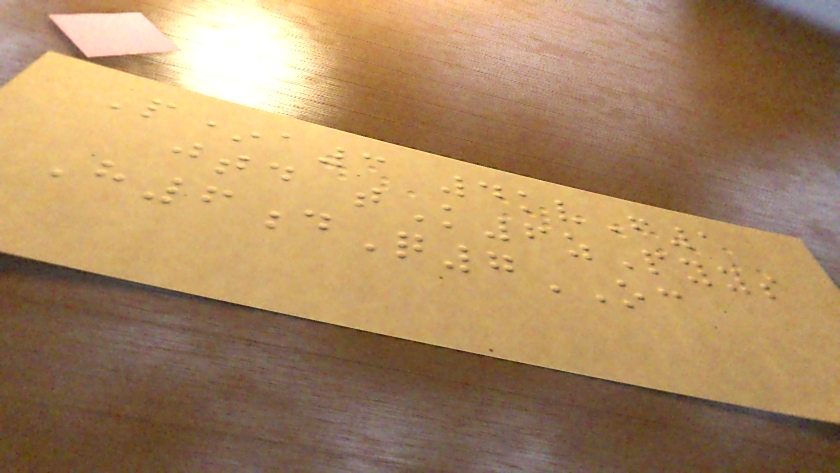P*a3 4kvF1
jtd tK6zPyys
H6dQ7OC
